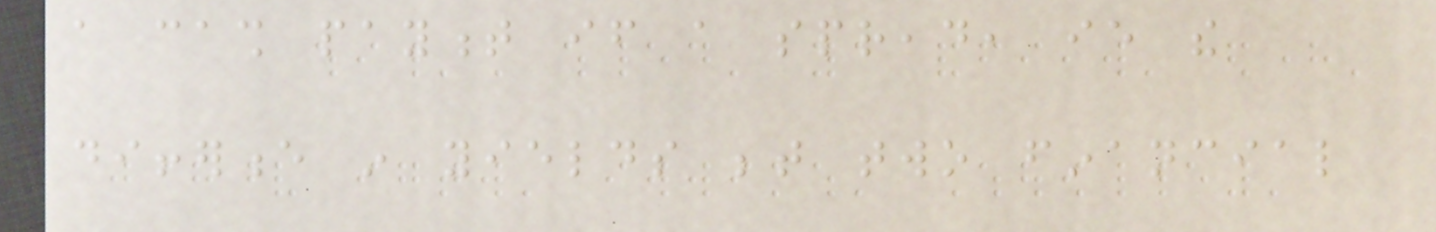a cash payment if a spread, ie the
difference in yields between two financial
